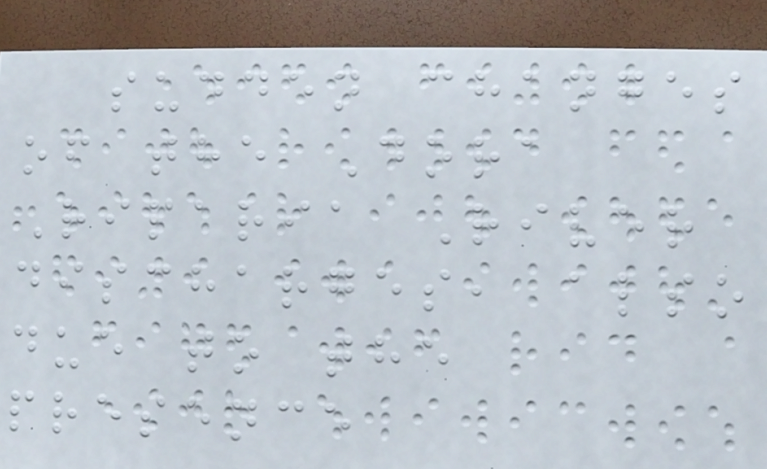sudden changes
of the Dora
Riparia River
discharges, also
due to the
presence
